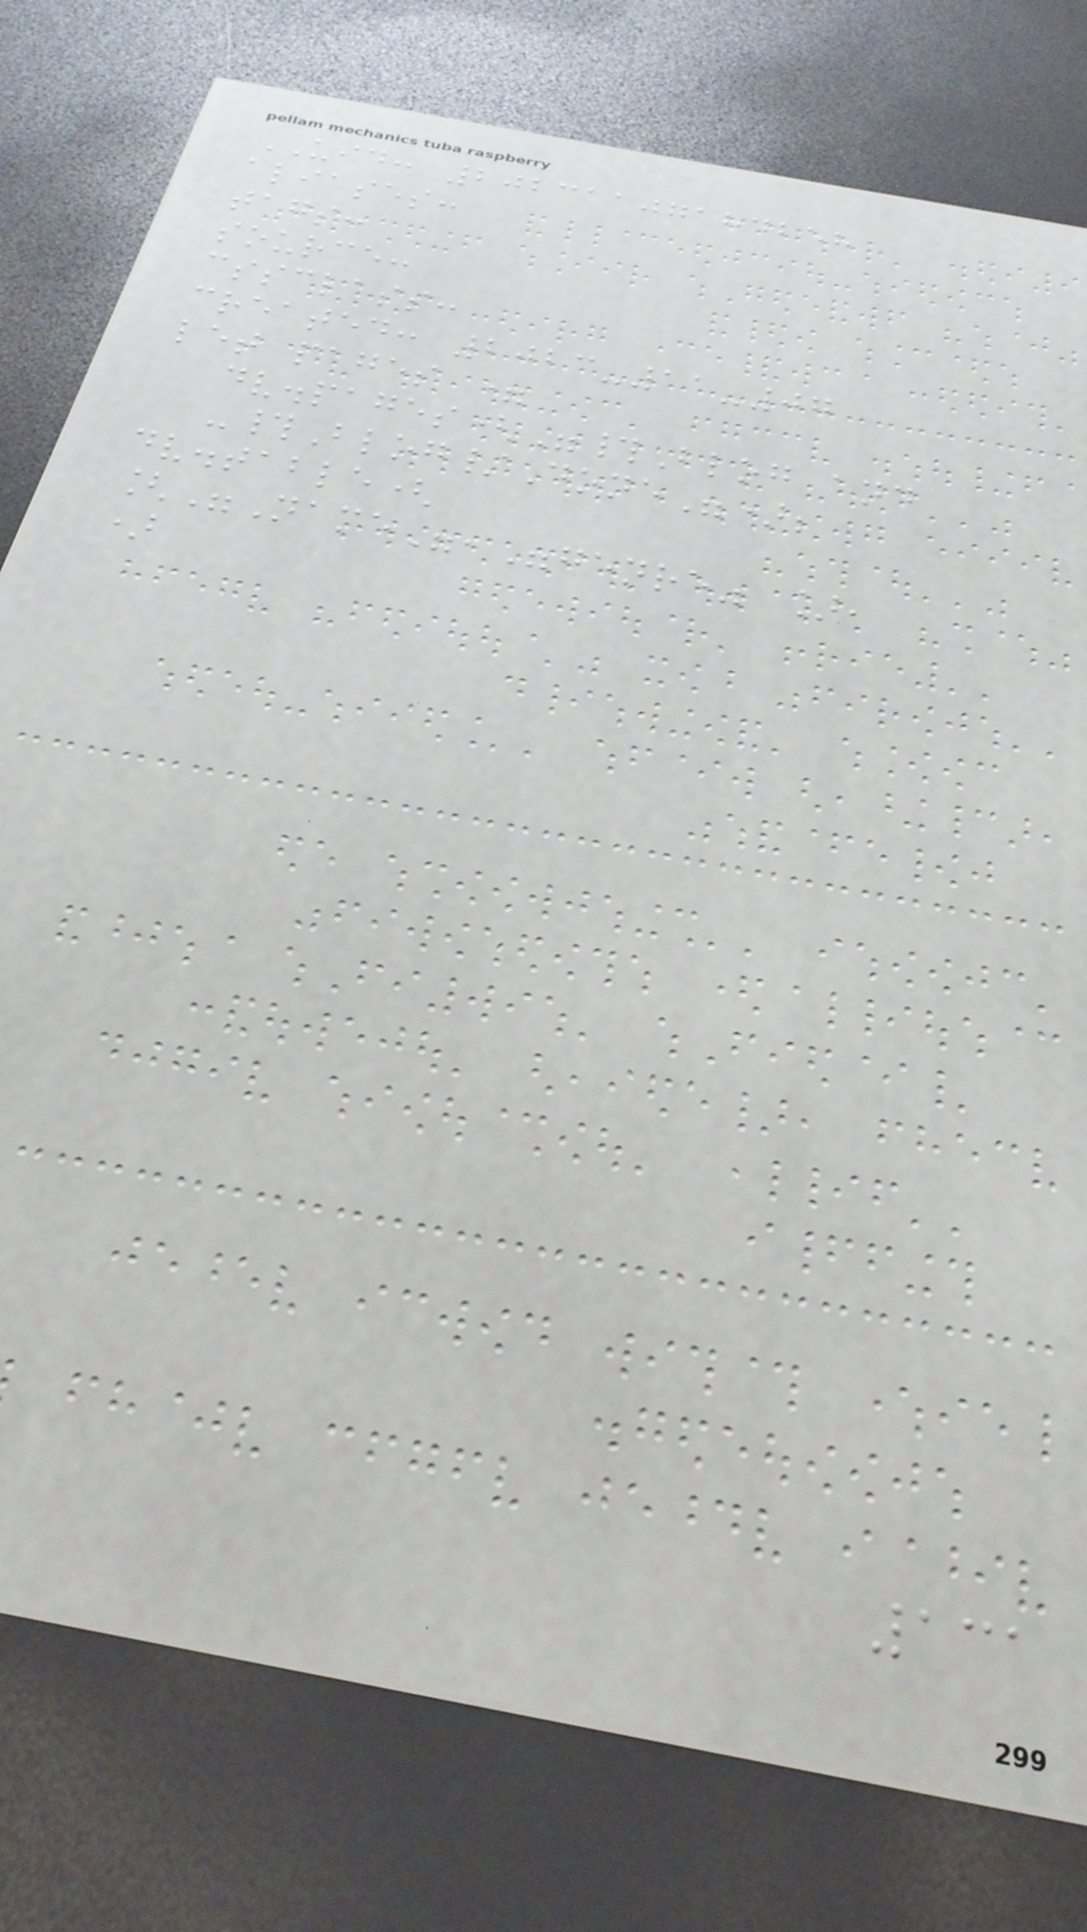UID: 20231107184258
aliases:
tags:
source:
cssclass:
created: 2023-11-07
let pages =
dv.pages("#Blog and
-#Blog/Done");
dv.table(
["Name","genre" ],
)
131
